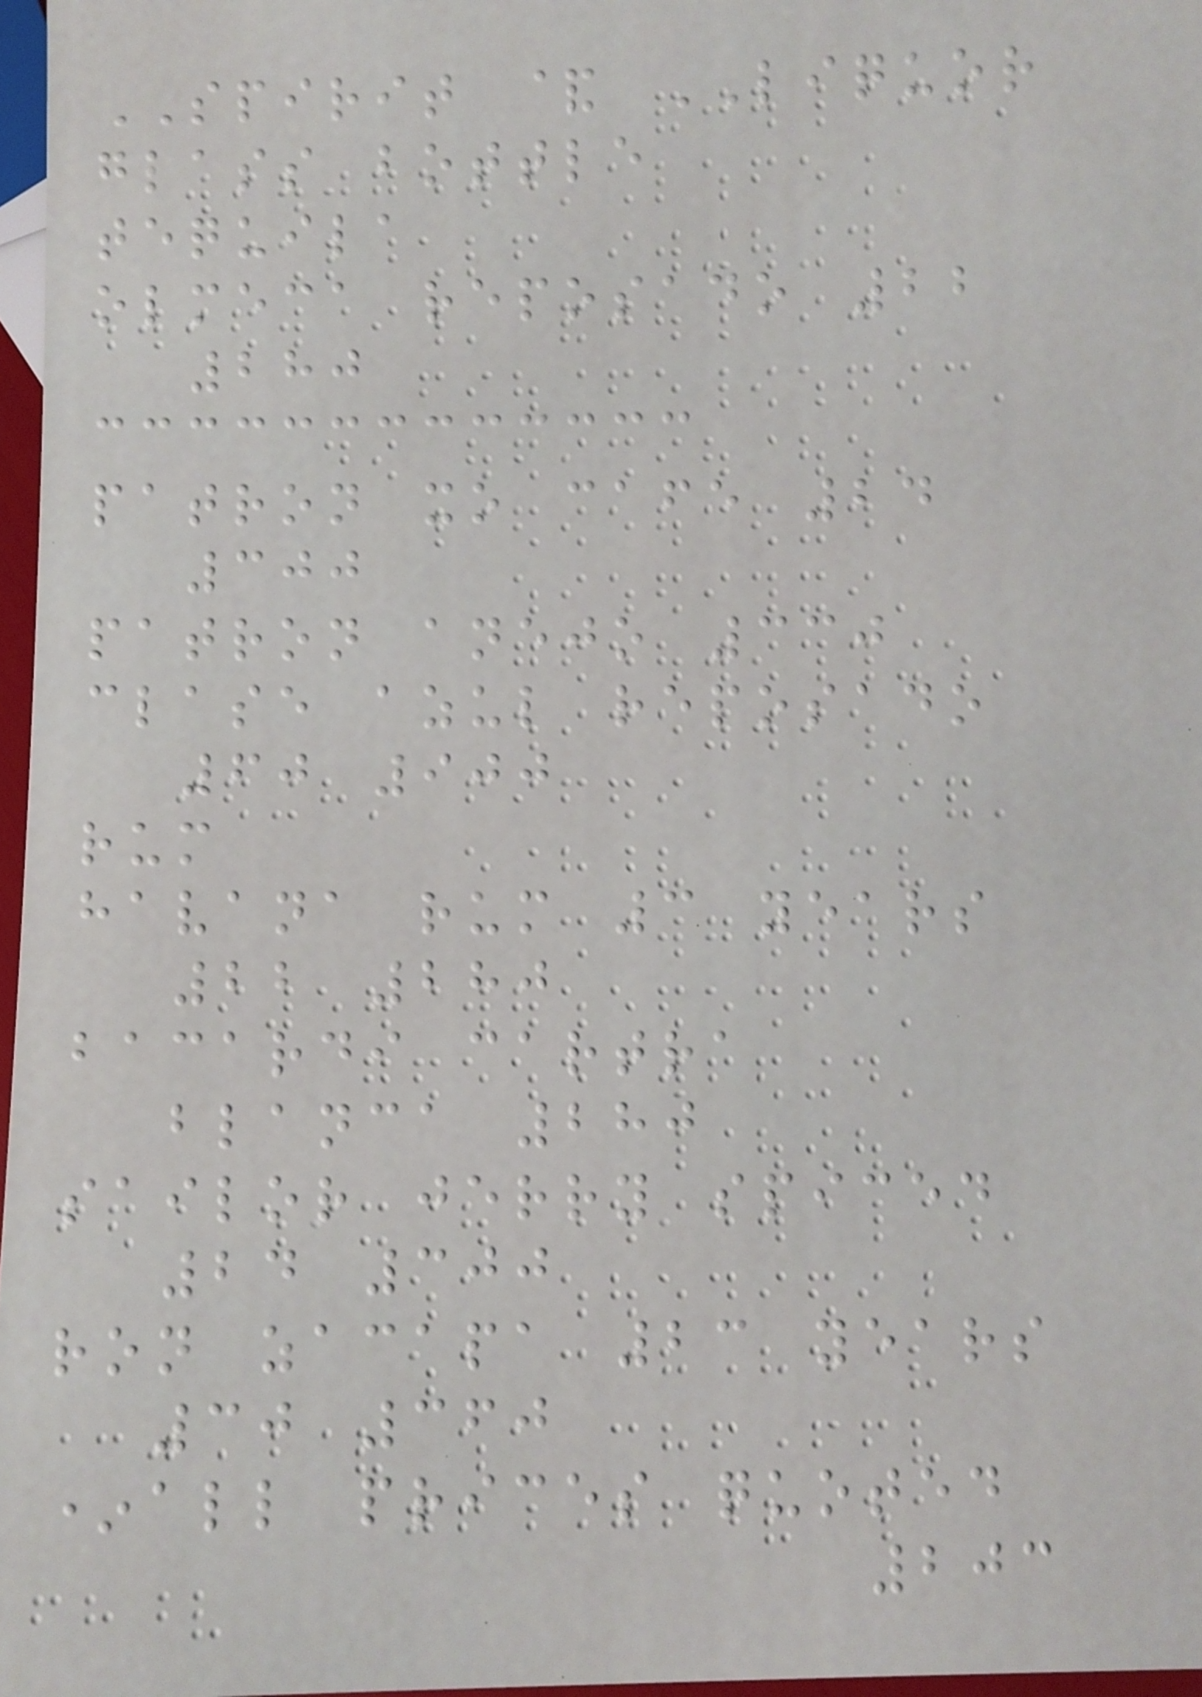SPIRIT & LIQUOR
glass bottle
tequila
olmeca reposado 22
280
patron xo cafe 24
300
patron anejo 330
clase azul reposado
60 900
rum
havana rum 3 years
22 280
bacardi cartra
blanca 280
sailor jerry spiced
24 300
ron zacapa 23 years
30 360
*all prices quoted
203
